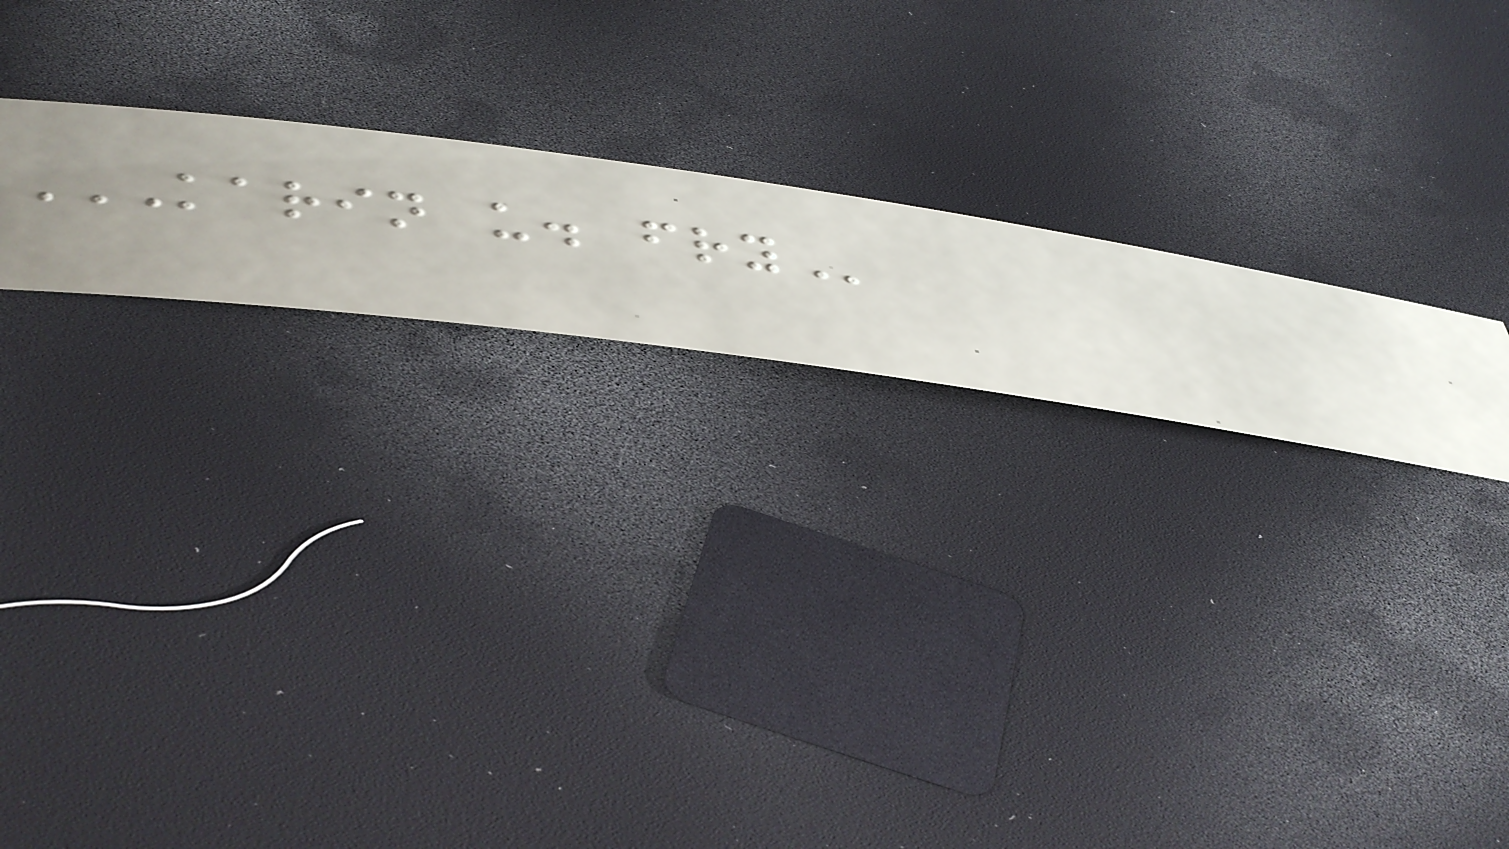KARIN U. FRY
